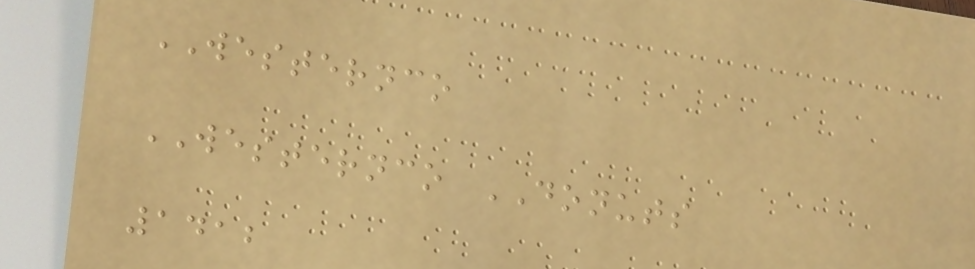WESTERNCO
WESTERNCO DONUTS
1412
